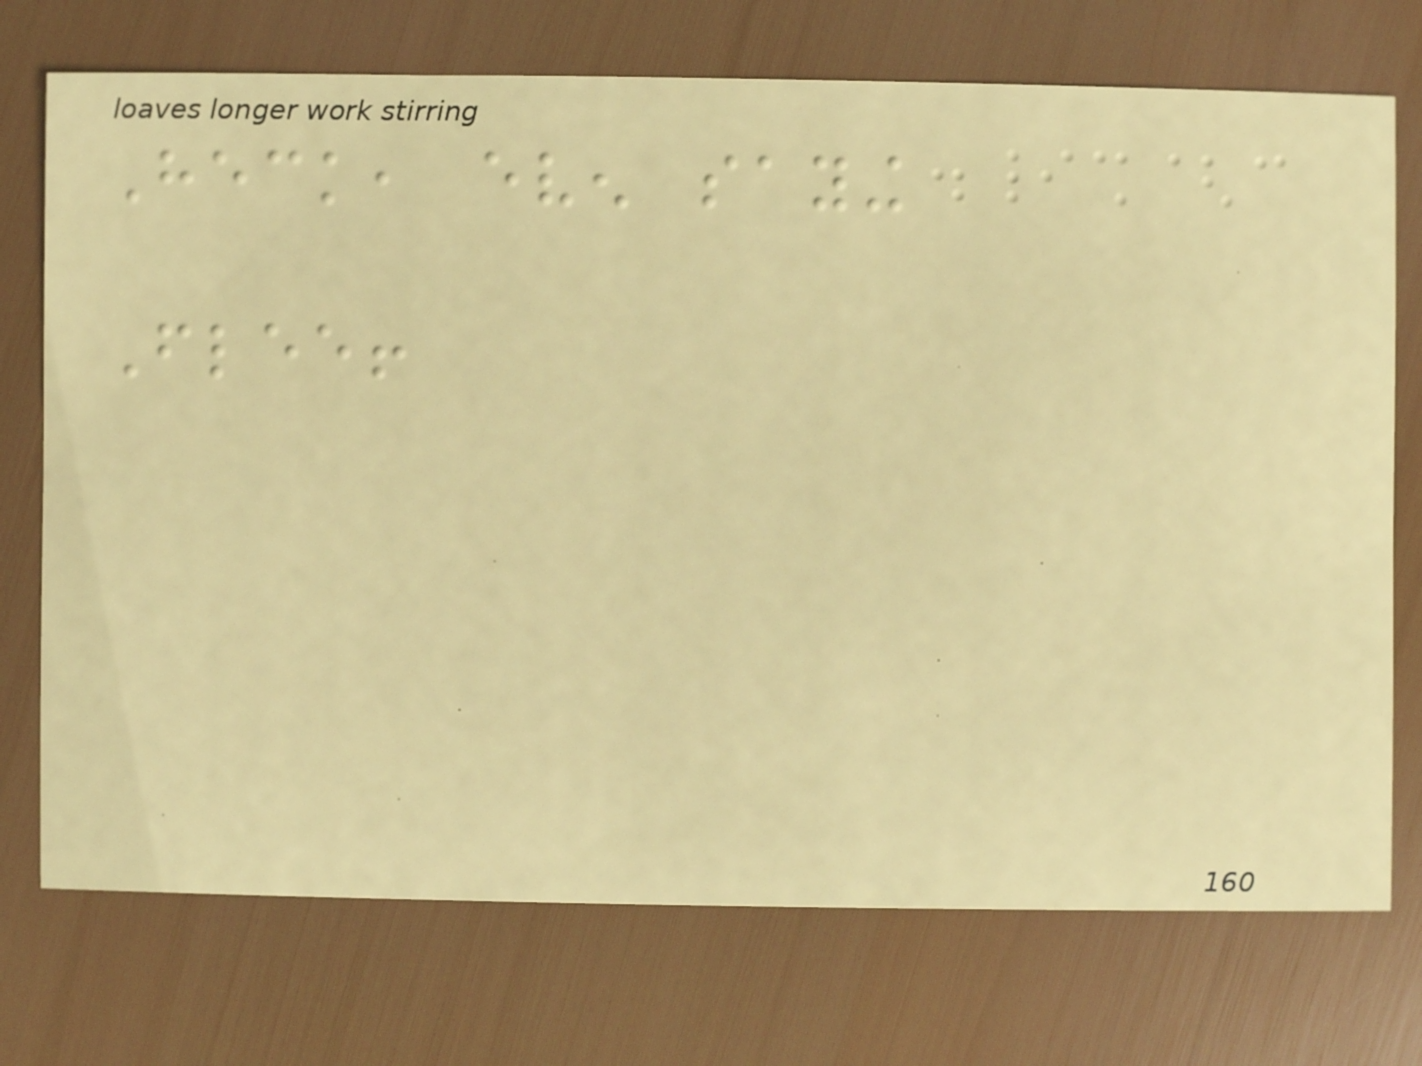Heck, even saying
Flee!
